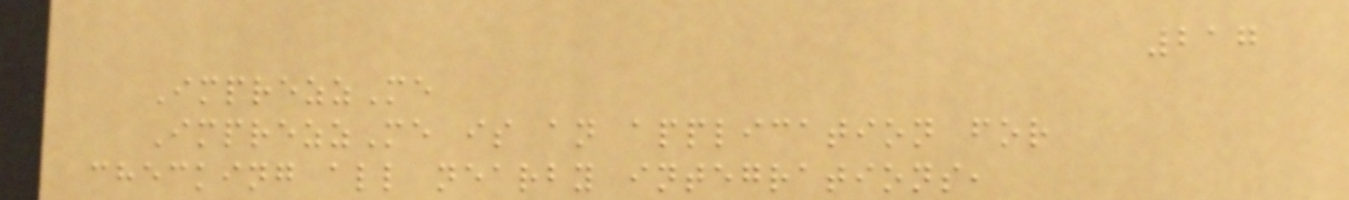217
ImprezzMe
ImprezzMe is an application for
checking all nearby integrations,
